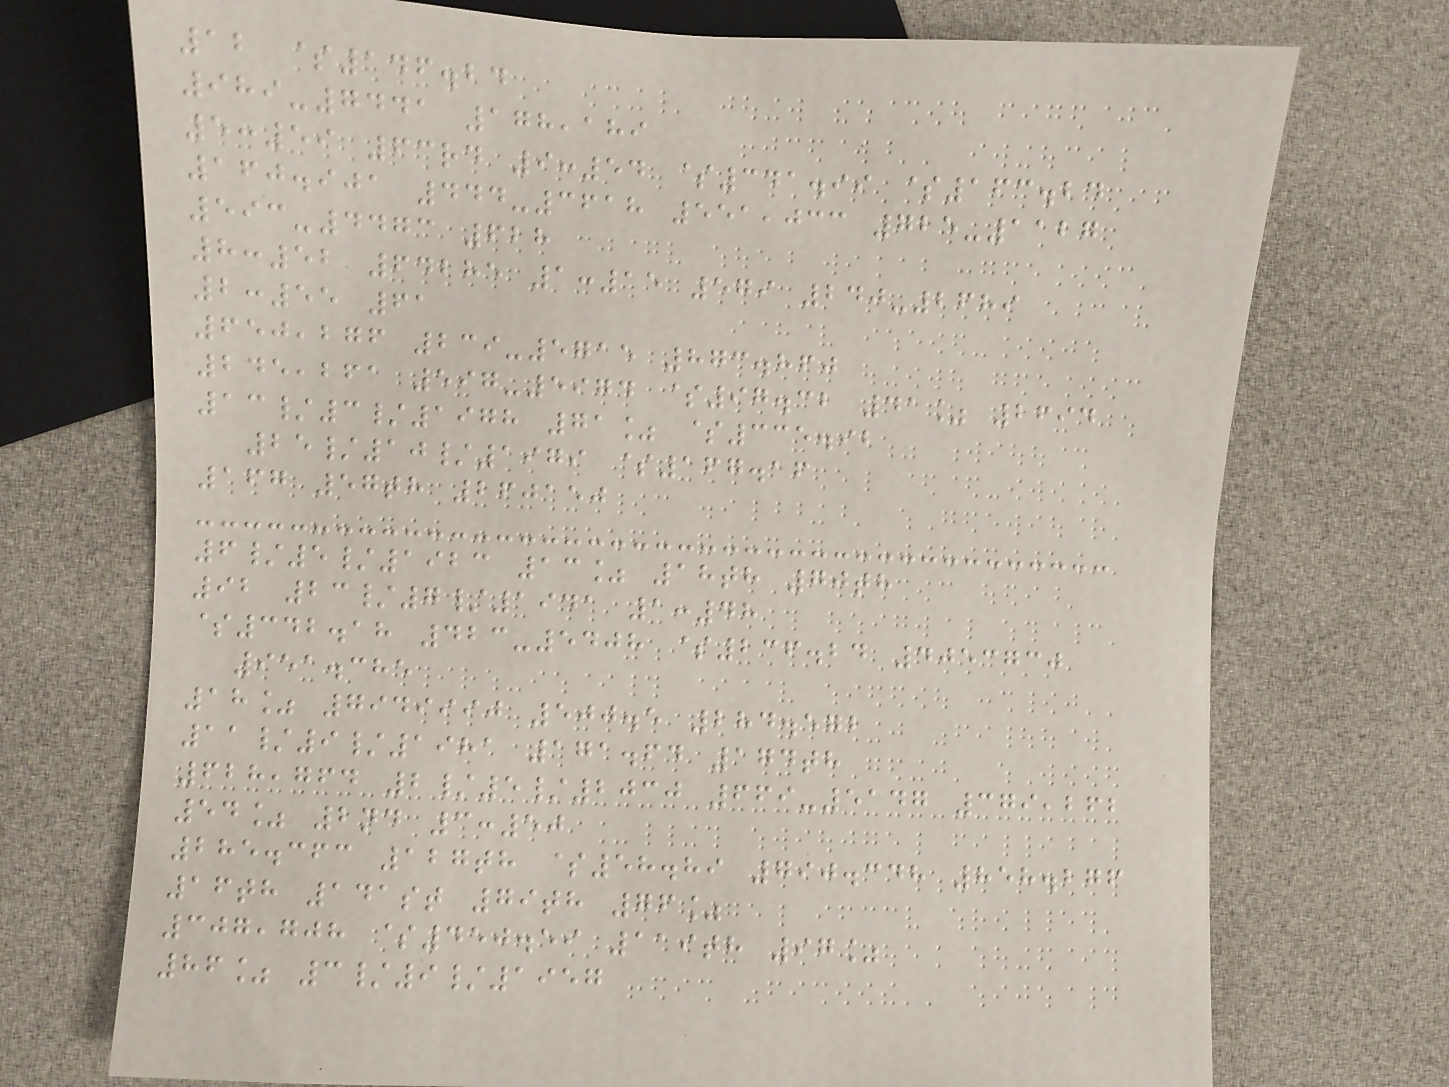12 $146.24
989-7441 178,189
5:59 63rd 9:54 $341.99 $163.24
160.901 444-3618 551,033 725-1127
593-4473 628
8:52 64285 1:15 579 240-2689
2:55 61
650,276 239-5715 873.860
245,261 597-5974 $97.32 41% 2694
13/3/1978 71% $335.92
25/10/1979 $167.16
167 57th 260150
6/5/1923 13% 18th 70th
92 23/7/1941 1:48
$342.18 423-5408 $236.24 4053730
951.385
18% 7949990 500.5 284.572
11/9/1981 171.64 174th
628,764 2/5/2030 669-5147 379,262
54% 2nd 3:50
285.363 127th $58.89 790.348 858.276
16th 141st 79th 76%
307,708 $450.59 119th 97%
86% 3/9/1957
